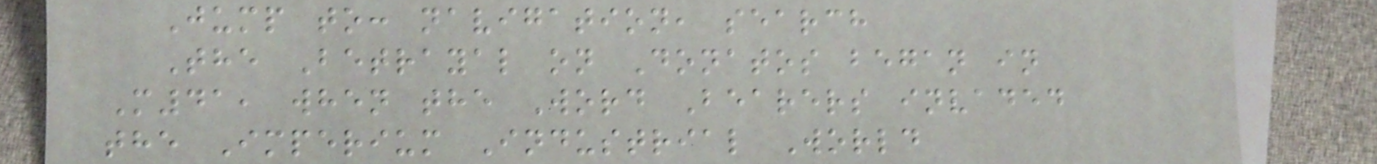Jump to: navigation, search
The Betrayal on Donatos began in
M41, when the Word Bearers invaded
the Imperium Industrial World
